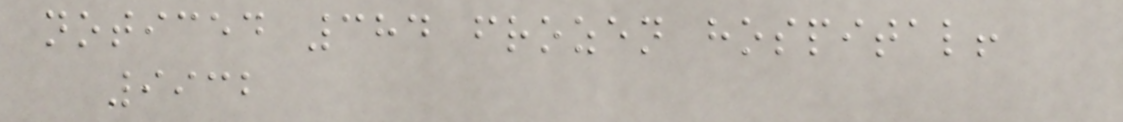noticed 384 frozen hospital!
9932
